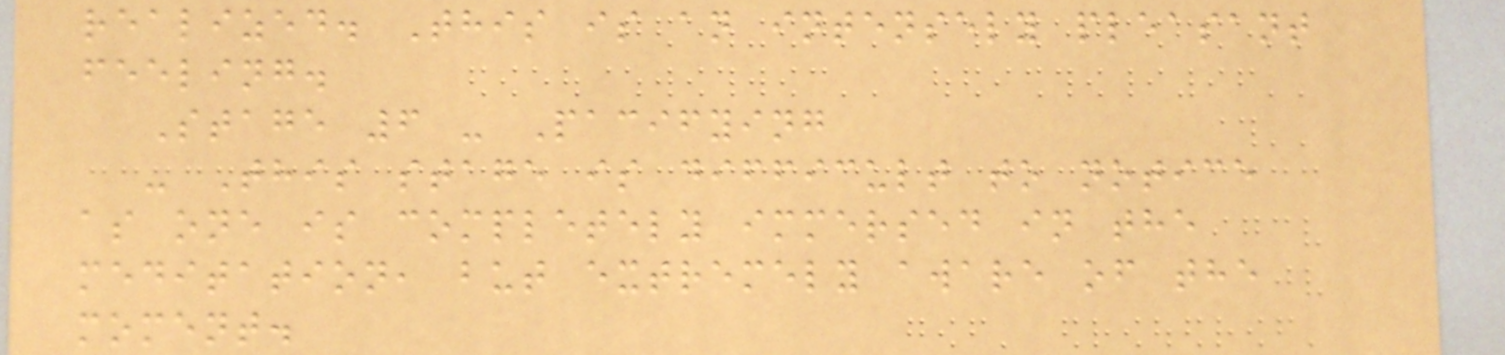realized. This is an intensely pleasant
feeling.
Stage 6 - Pacifying
- This stage is difficult to notice
as one is completely immersed in the
meditation, but extremely aware of the
moment.
